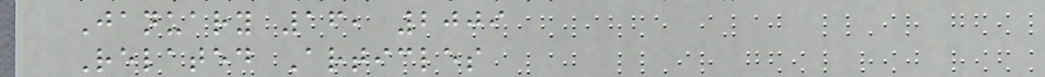January 16, 2009
Related Articles
